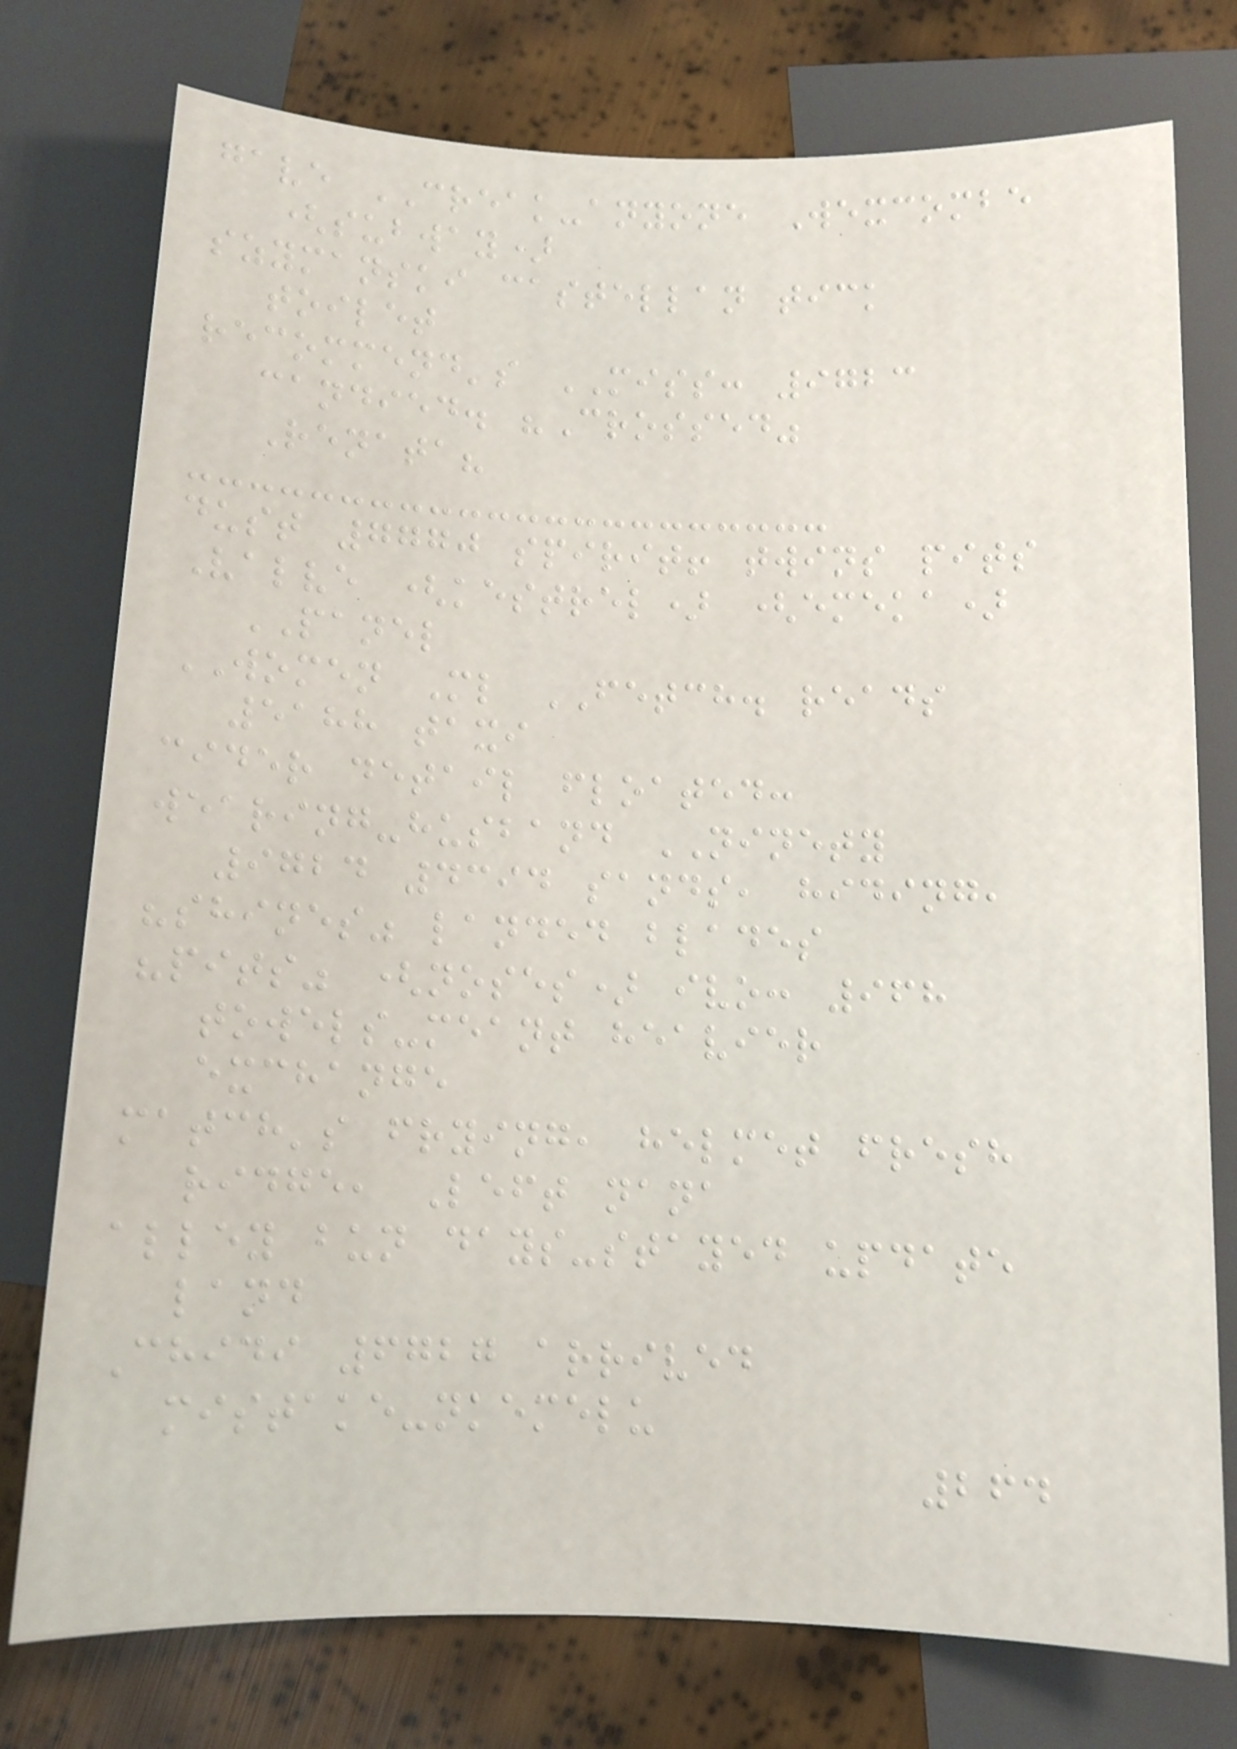gave CREAK-anyone Wexcombe
(subway)
szymanski castellan tick
toilet
recommend's MISS: 9723
candied. "Crossed"
Renata?
dust 7770 spirit! twins pits
Valve (kestrel) (emeka)
PANEL
WOMEN Ml FETCH. reads
5188 taxi
cider detail floated:
wearing-husband NINETY
9724 4394 sands, hiding,
"shines" landed blades
"pits" (noses) ivo: 968
towels-meant heavier
exchange
match's frying, helmet fresh
ridge, Left nana
alley bun days-stayed update
land
Chidi 6727 arrived
mistake-nkemelu
264
